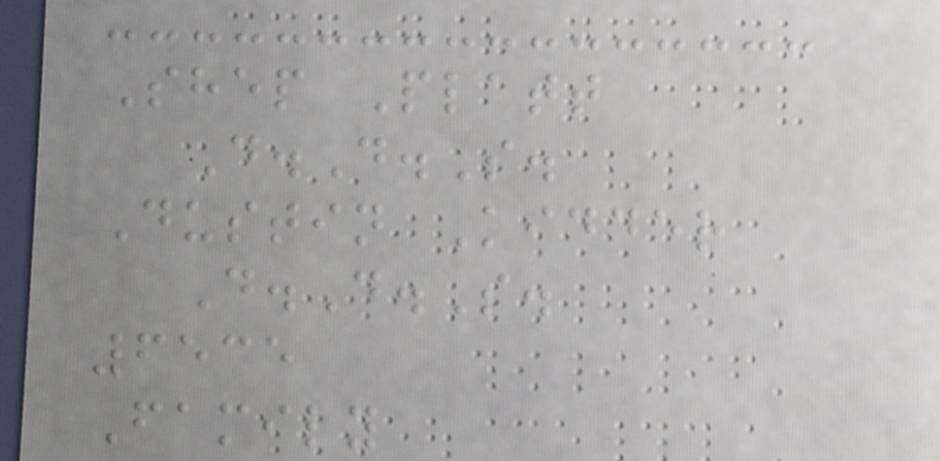Shep Platt
D.D.S.
Dustin Kidder
D.D.S.
6535
Family
